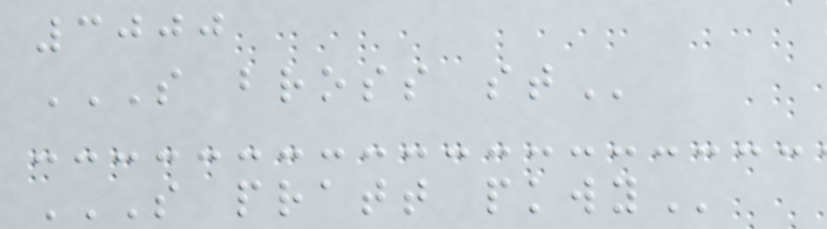3000
S BROSS ST
S PRATT PKWY
